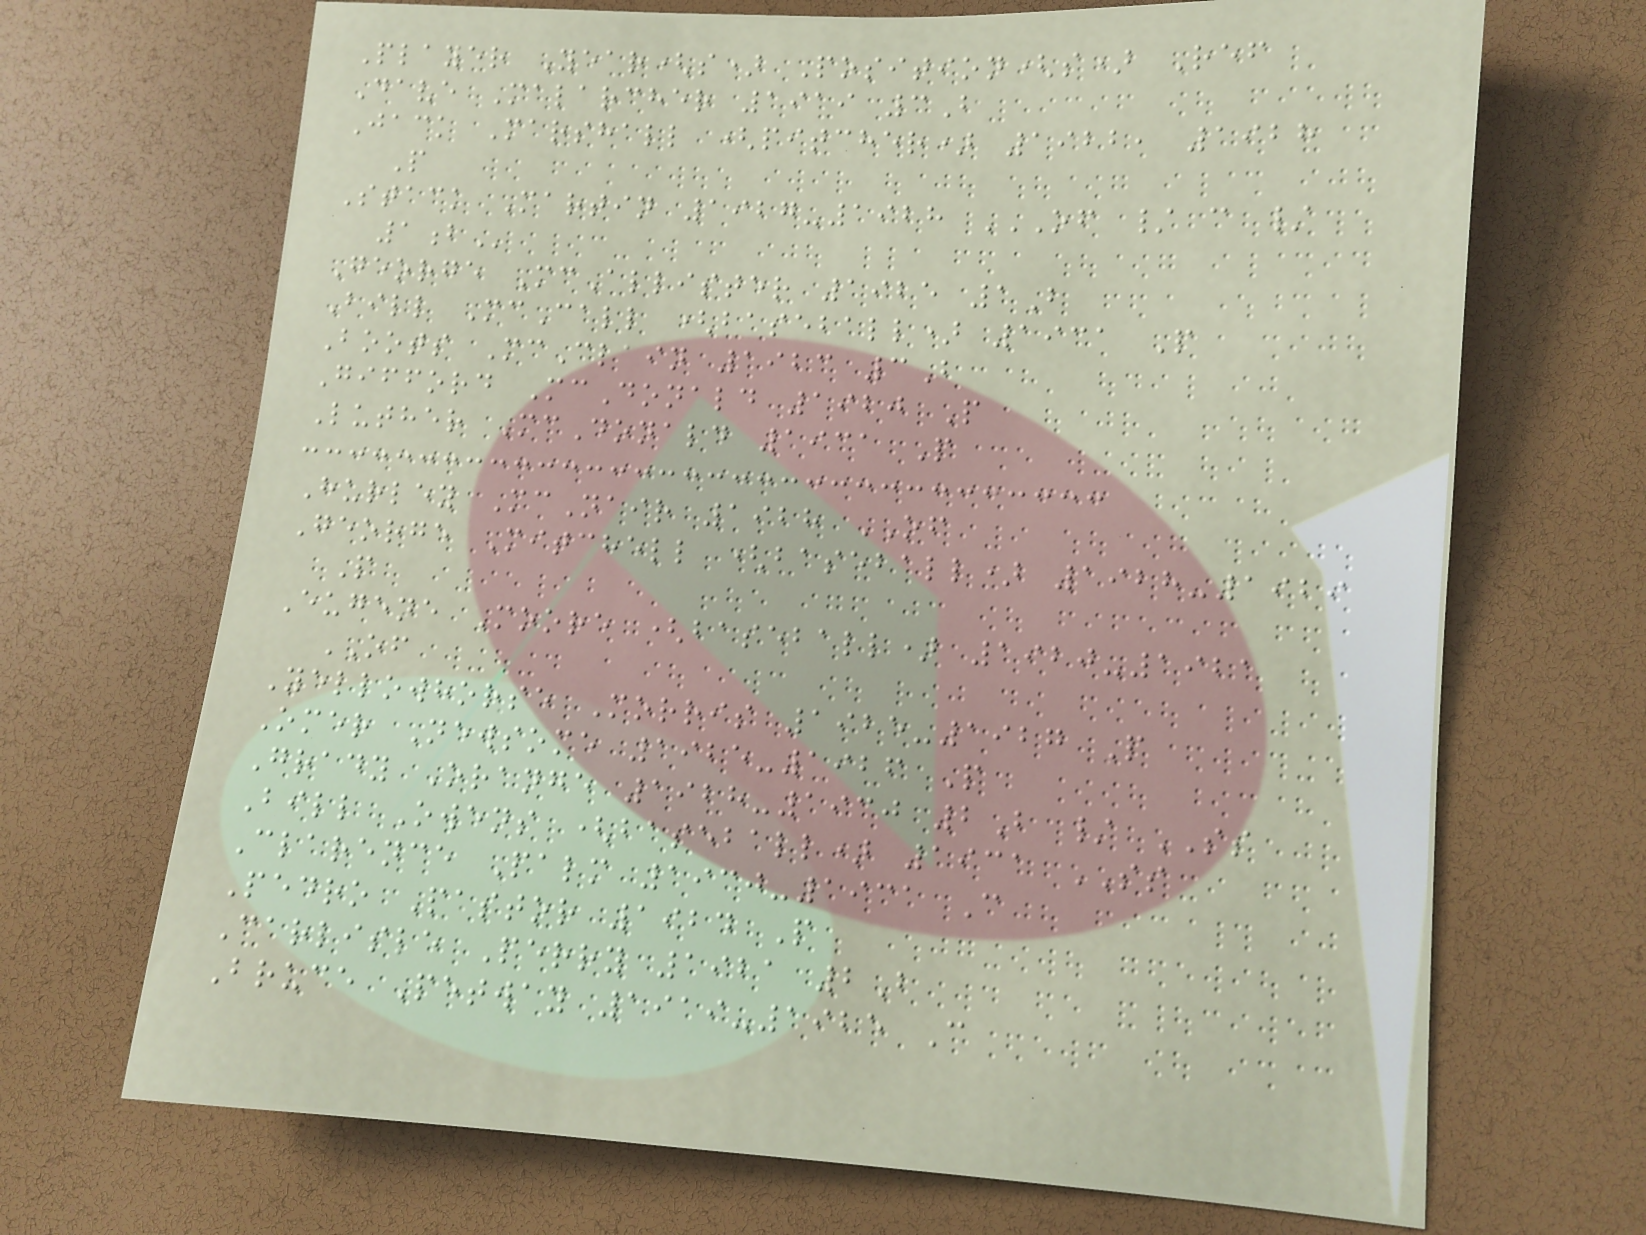Player Year(s) Position(s) Ref
Dave Malarcher 1919 3B
Jack Marshall (pitcher) 1922, 1928
P
Stack Martin 1927-1928 OF / C /
1B
George McAllister 1925 1B
Bill McCall (baseball) 1931 P
Boots McClain 1923 3B
Gifford McDonald 1920 P
Luther McDonald 1931 P
Hurley McNair 1928 OF
George Mitchell (baseball) 1928-1929
P
Eugene Moore (baseball) 1920-1921
OF
Yellowhorse Morris 1925-1927 P
Omer Newsome 1925-1926 P
Grady Orange 1928-1930 2B / SS
Bill Owens (baseball) 1931 SS
Clarence Palm 1930-1931 C
Pedro Pastor 1924 P
Carlisle Perry 1921 2B
Bruce Petway 1919-1925 C
